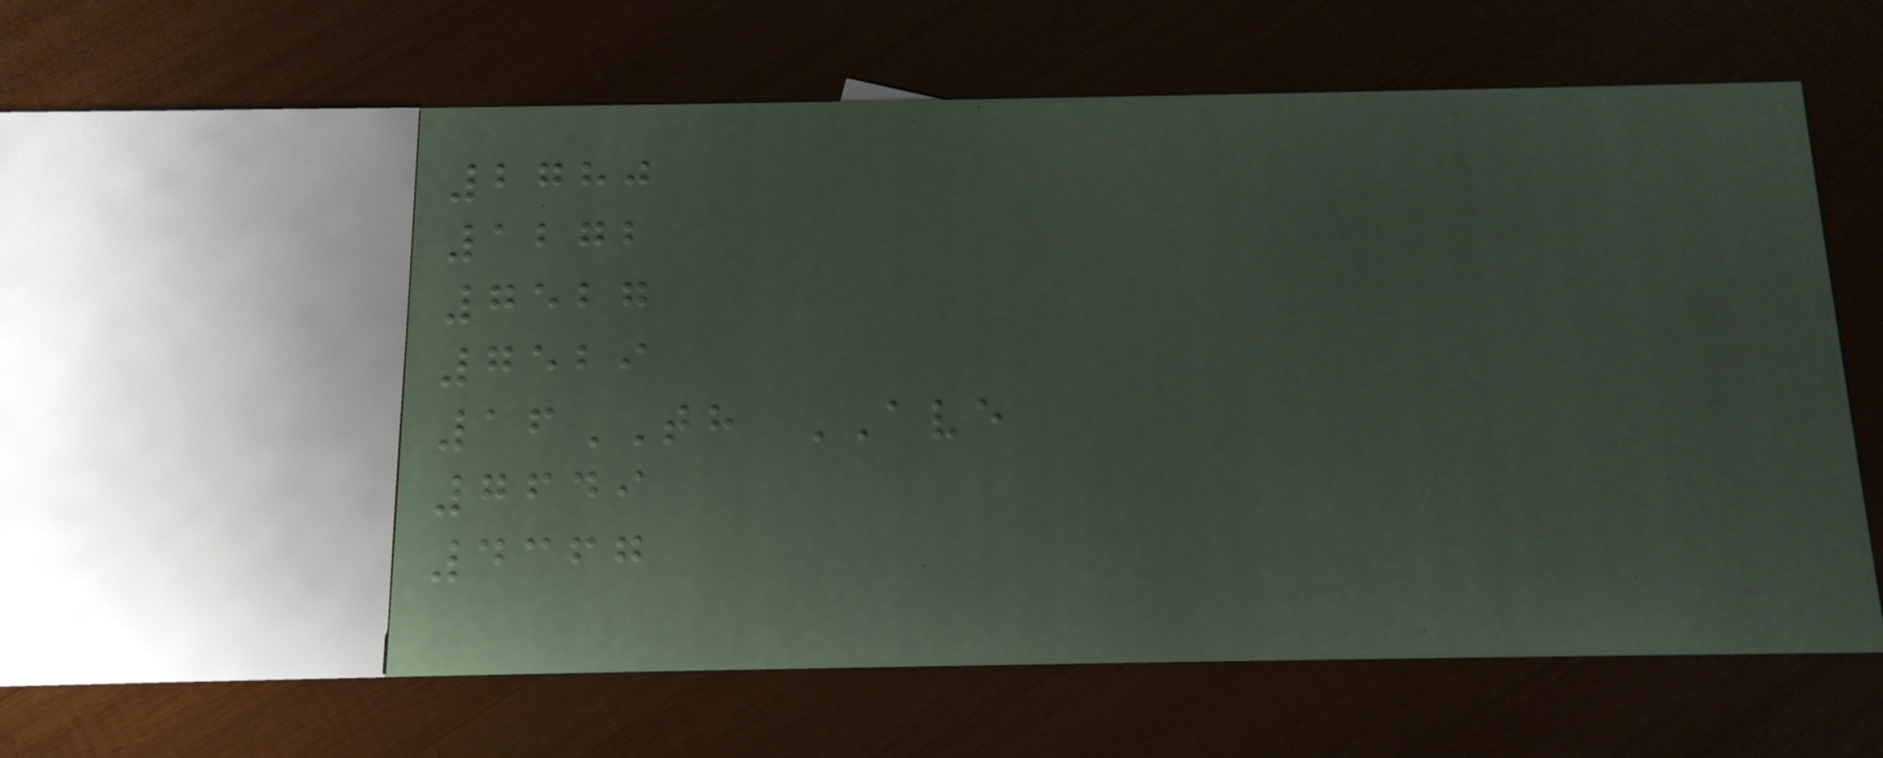2780
1272
7527
7529
16TH AVE
7649
4367
